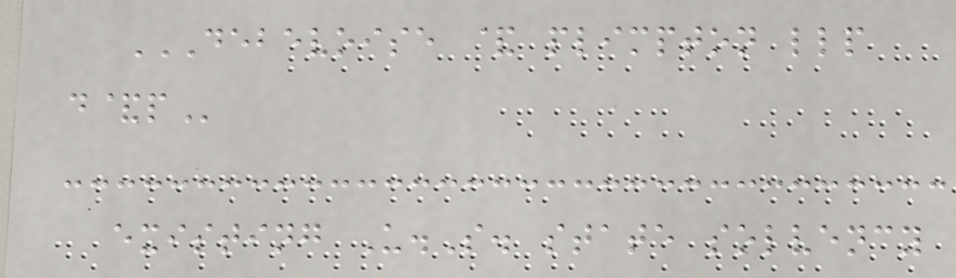DEBEVOISE & PLIMPTON LLP
D&P
existing U.S. state solvency
